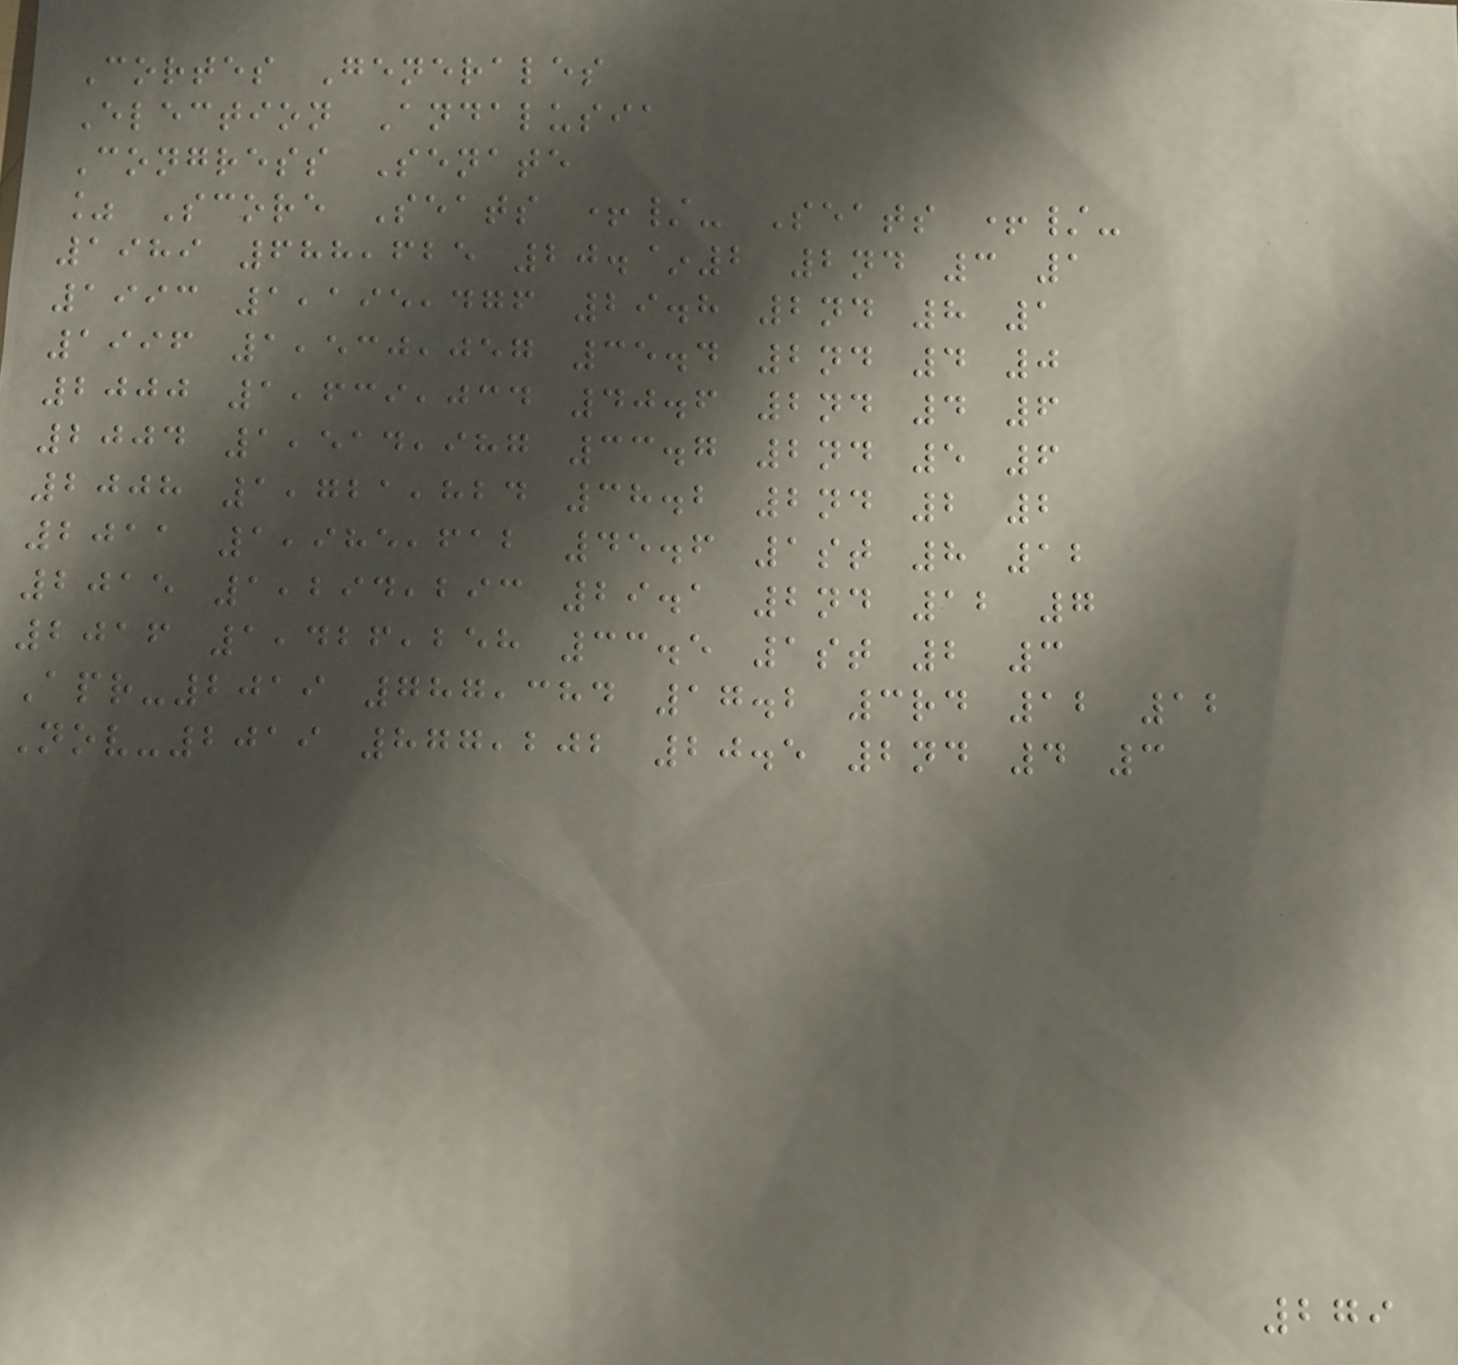Cortes Generales
Election Andalusia
Congress Senate
% Score Seats +/- Seats +/-
1989 688,625 20.~2 2nd 3 1
1993 1,195,476 29.8 2nd 8 1
1996 1,530,057 35.4 2nd 4 0
2000 1,639,034 40.6 2nd 4 6
2004 1,514,987 33.7 2nd 5 6
2008 1,721,824 38.2 2nd 2 2
2011 1,985,612 45.6 1st 8 12
2015 1,294,293 29.1 2nd 12 7
2016 1,426,258 33.5 1st 2 3
Apr-2019 787,384 17.2 3rd 12 12
Nov-2019 877,202 20.5 2nd 4 3
279
